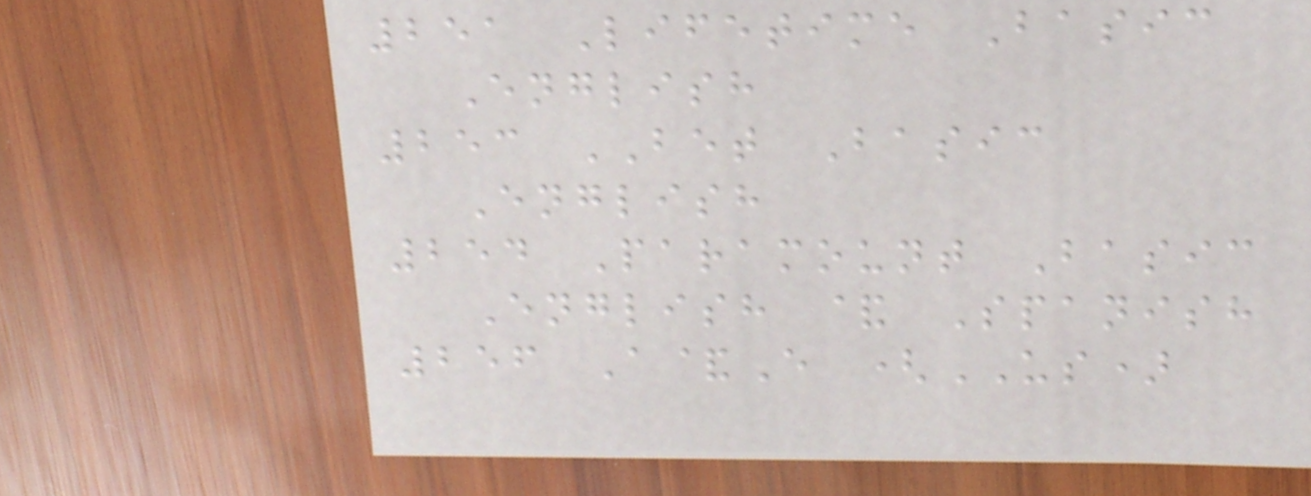251 Lifetime Basic
English
253 BET Basic
English
254 Paramount Basic
English & Spanish
256 A&E (US)
